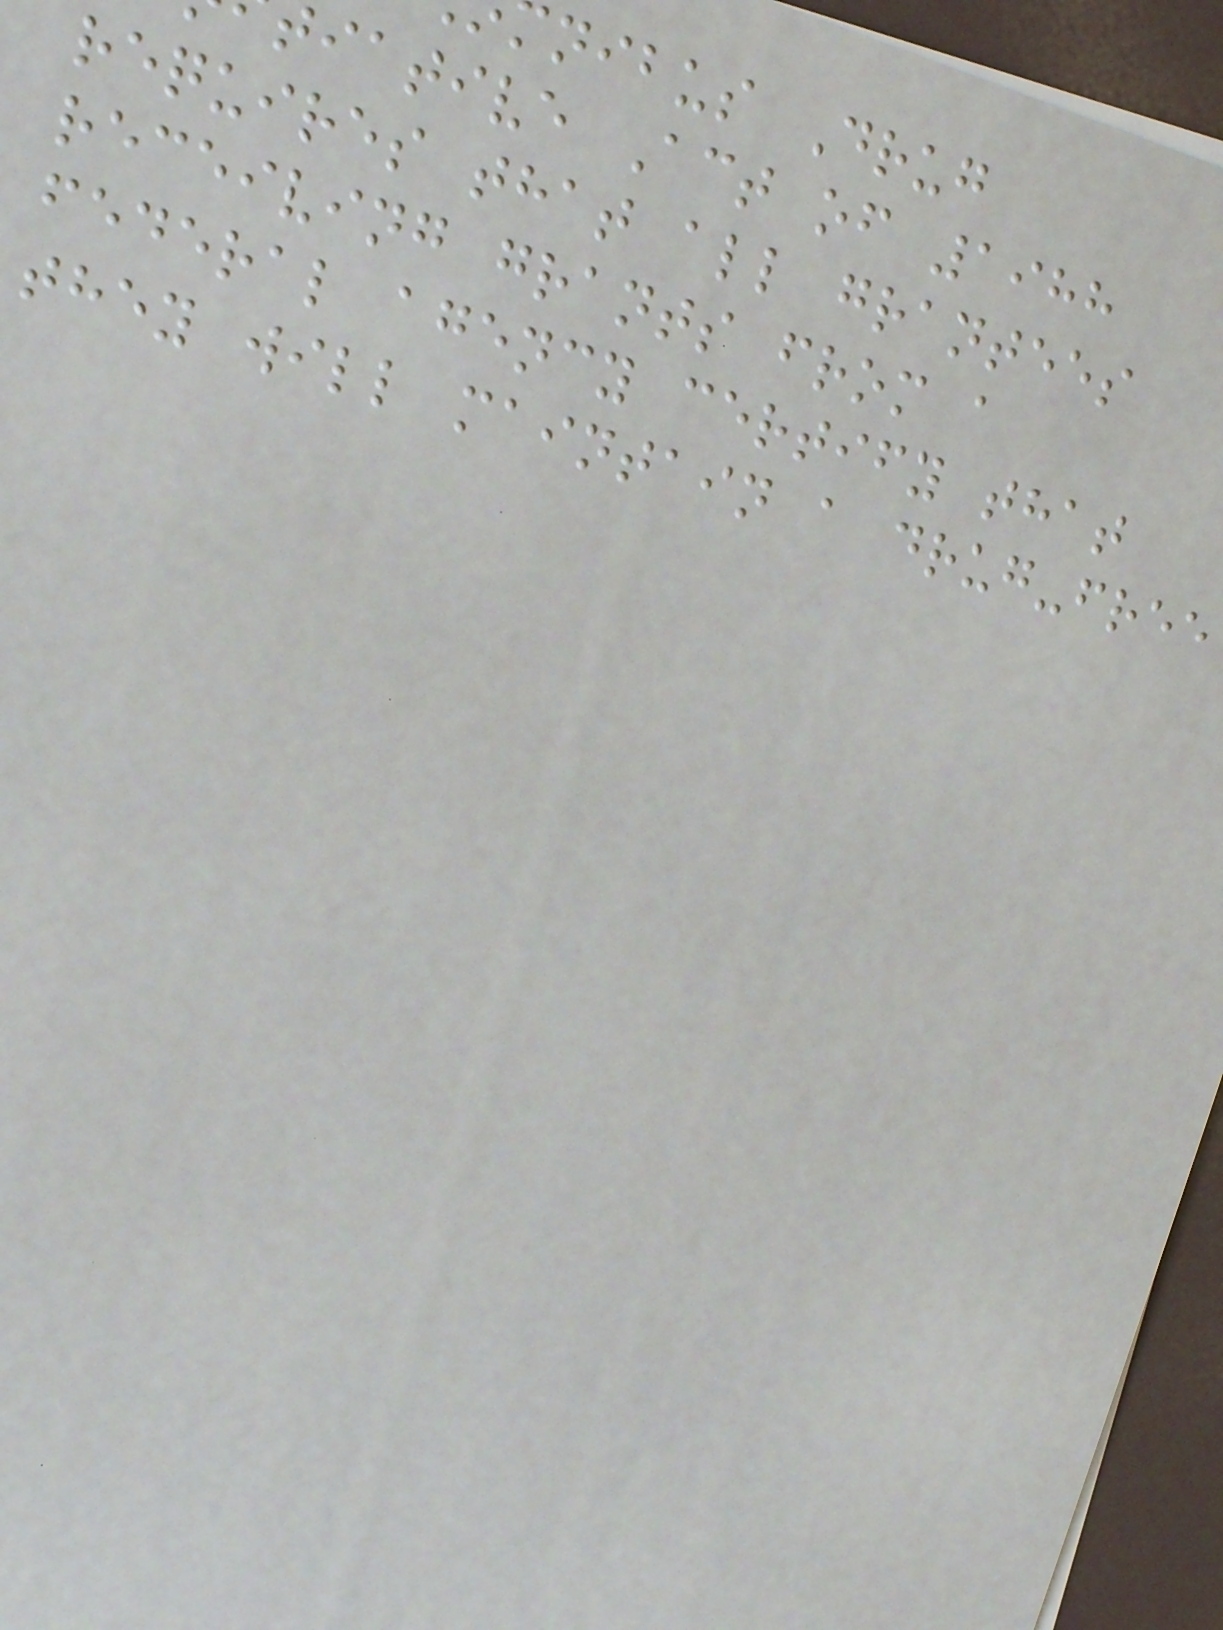nibus Drug
iative Act of 1988
requires that all grantees
receiving grants from a
federal agency certify that
they will maintain a drug-free
